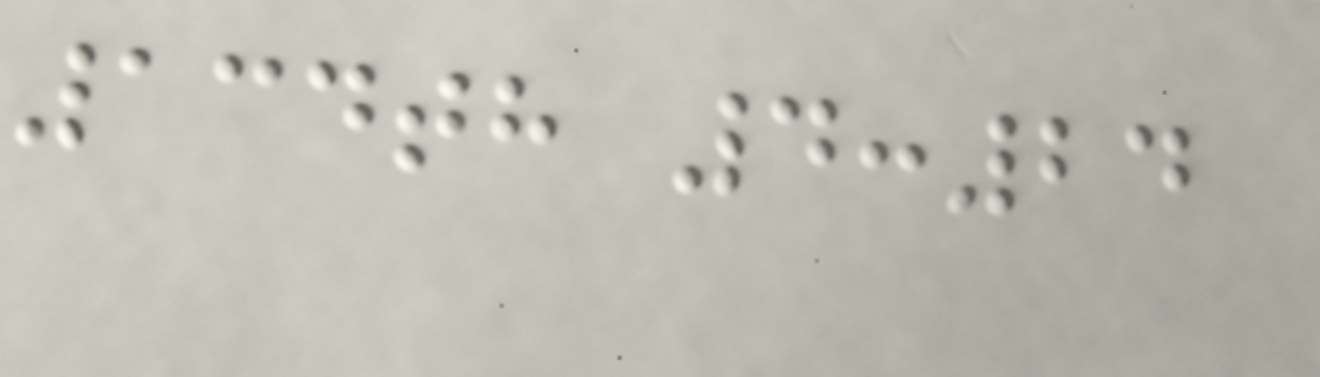134th 4:24
